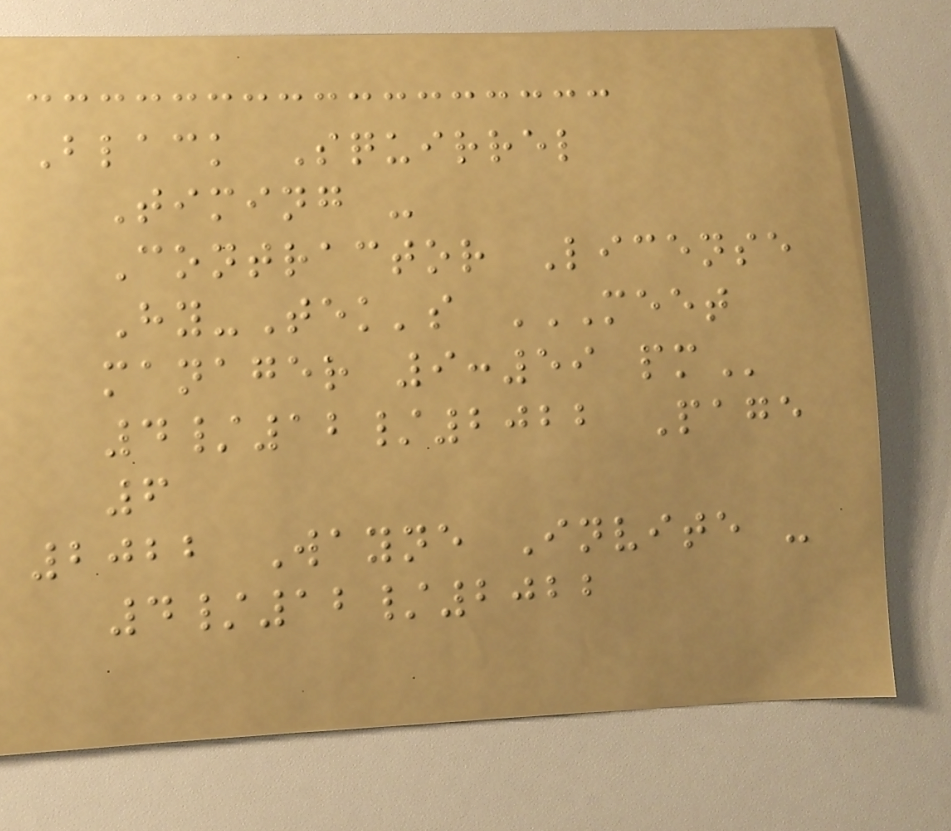Black Squirrel
Timing -
Contractor License
Hy-Tek's MEET
MANAGER 9:59 PM
4/12/2022 Page
6
2022 Wayne Invite -
4/12/2022
